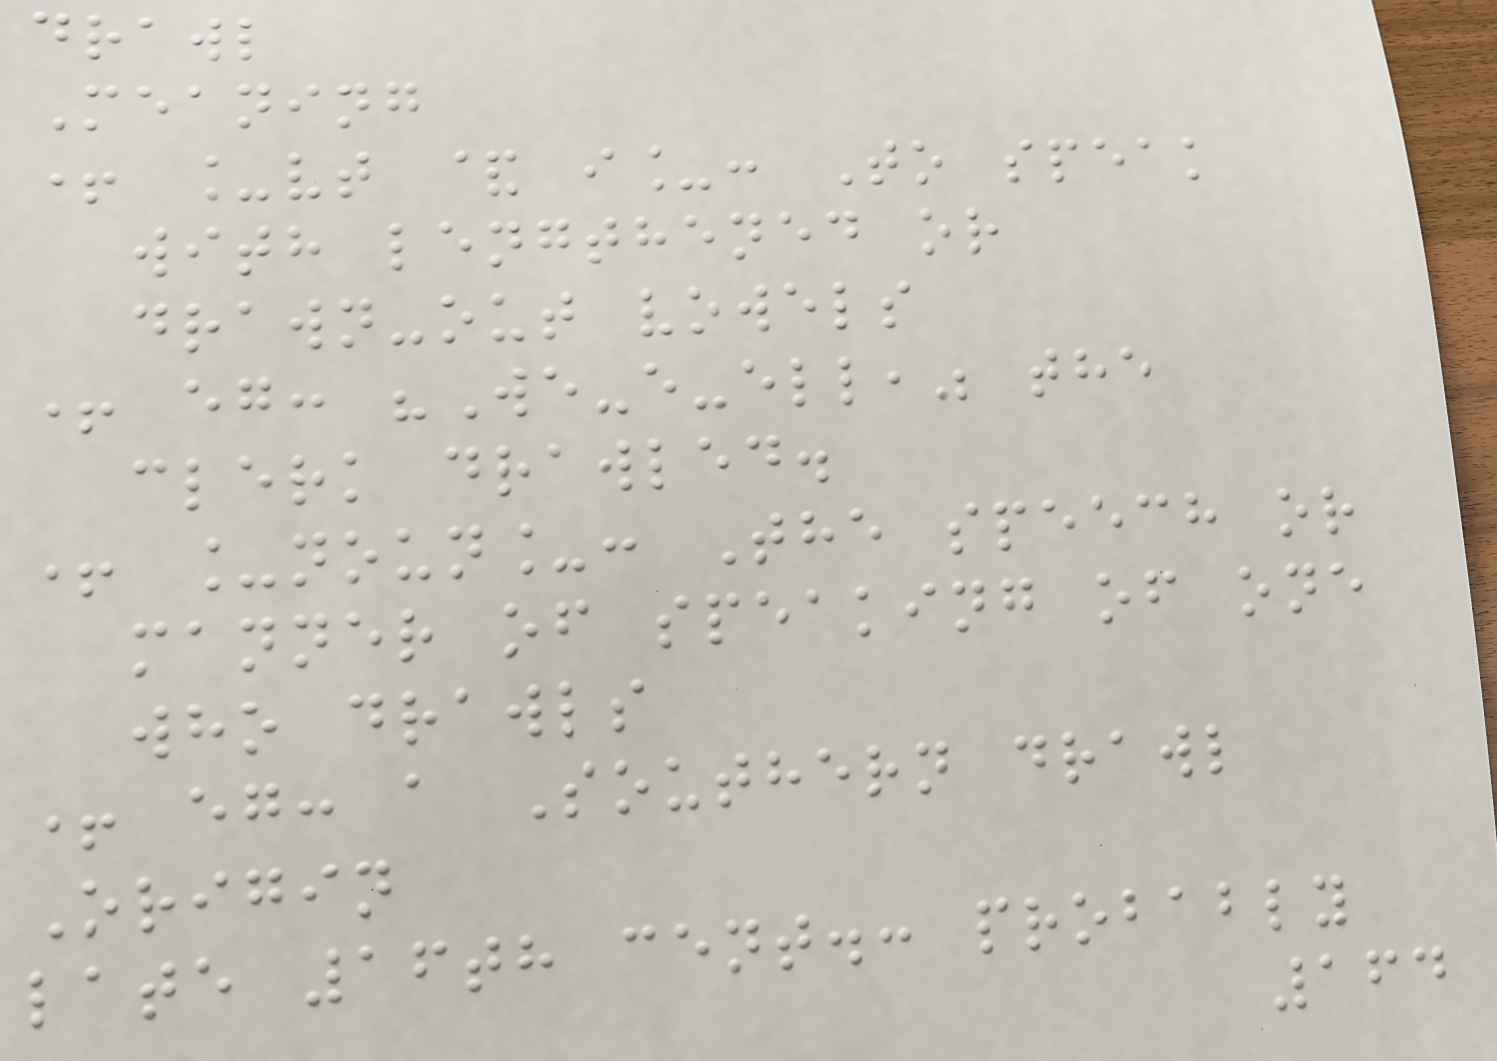drawl
Meaning
+ _vt & i_: To speak
with lengthened or
drawn-out vowels
+ eg: "We-e-ell," the
clerk drawled.
+ _noun_: The speech or
manner of speaking of one
who drawls
+ eg: a Southern drawl
Origin
late 16th cent.: probably
164
